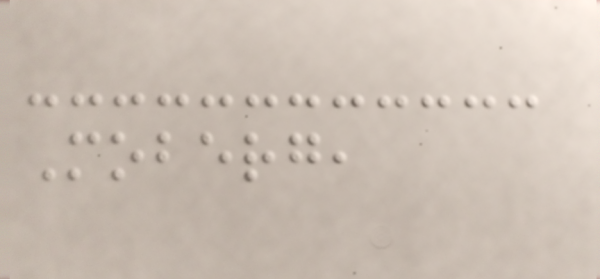Moberg,
